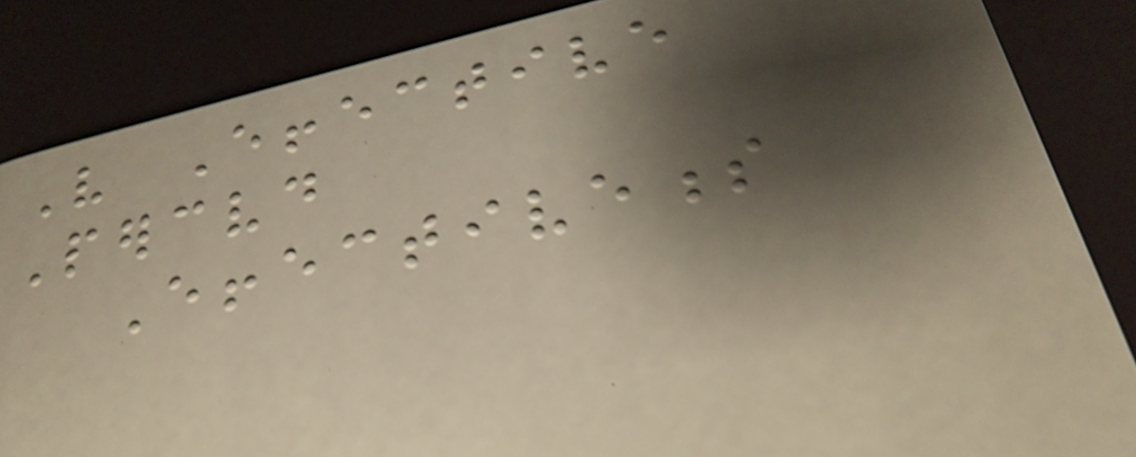Very Effective
Perceived
Effectiveness
